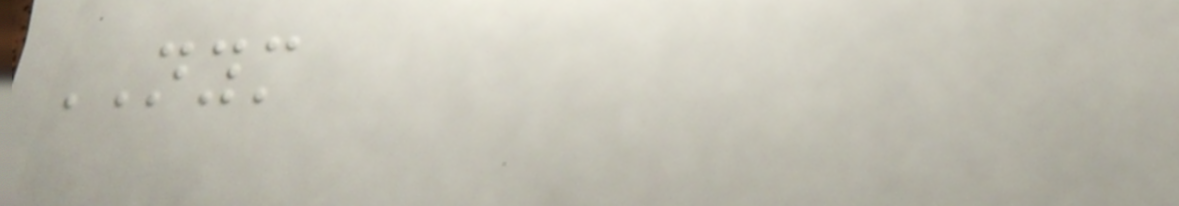NYM
